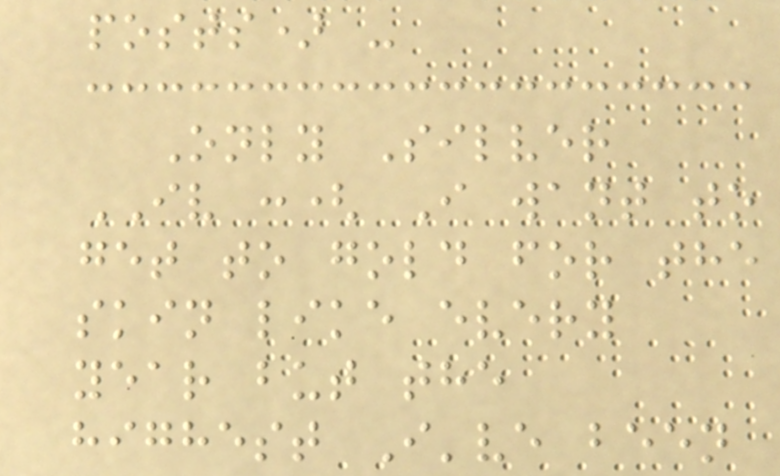posts) -
Only Silver
IV :( I want to
get to gold for the
skin like every
year but the
highest I've been
